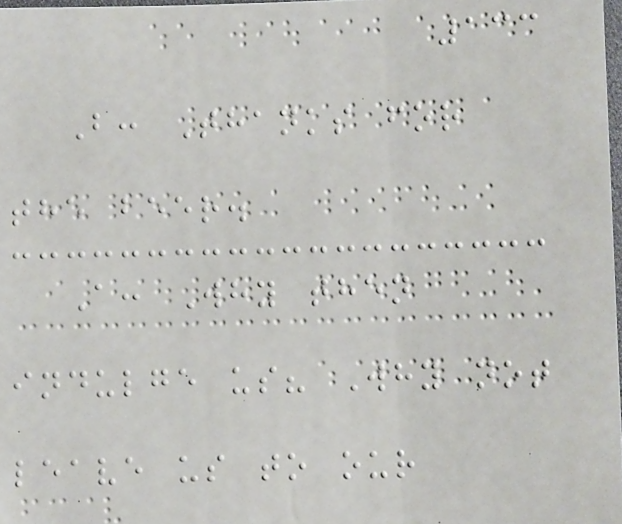133
B: Thanks for
the beer.
A: Why then
indulge us? Why not
leave us to our
